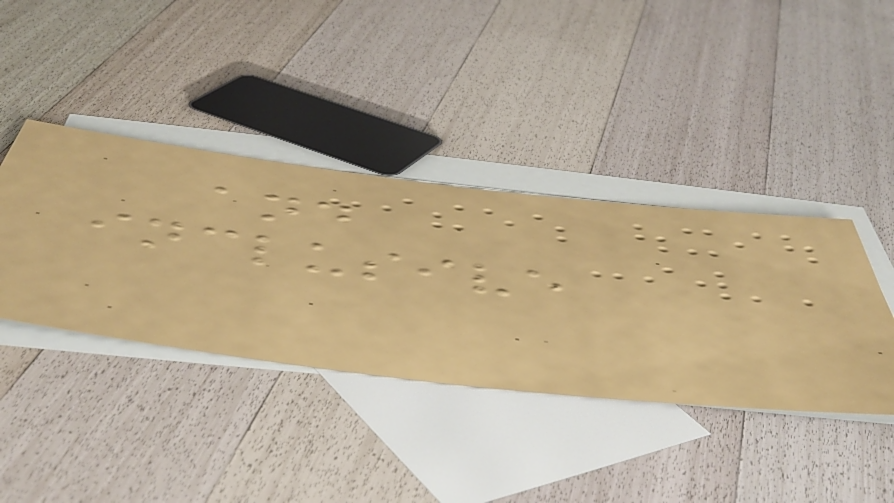and
inclusive
